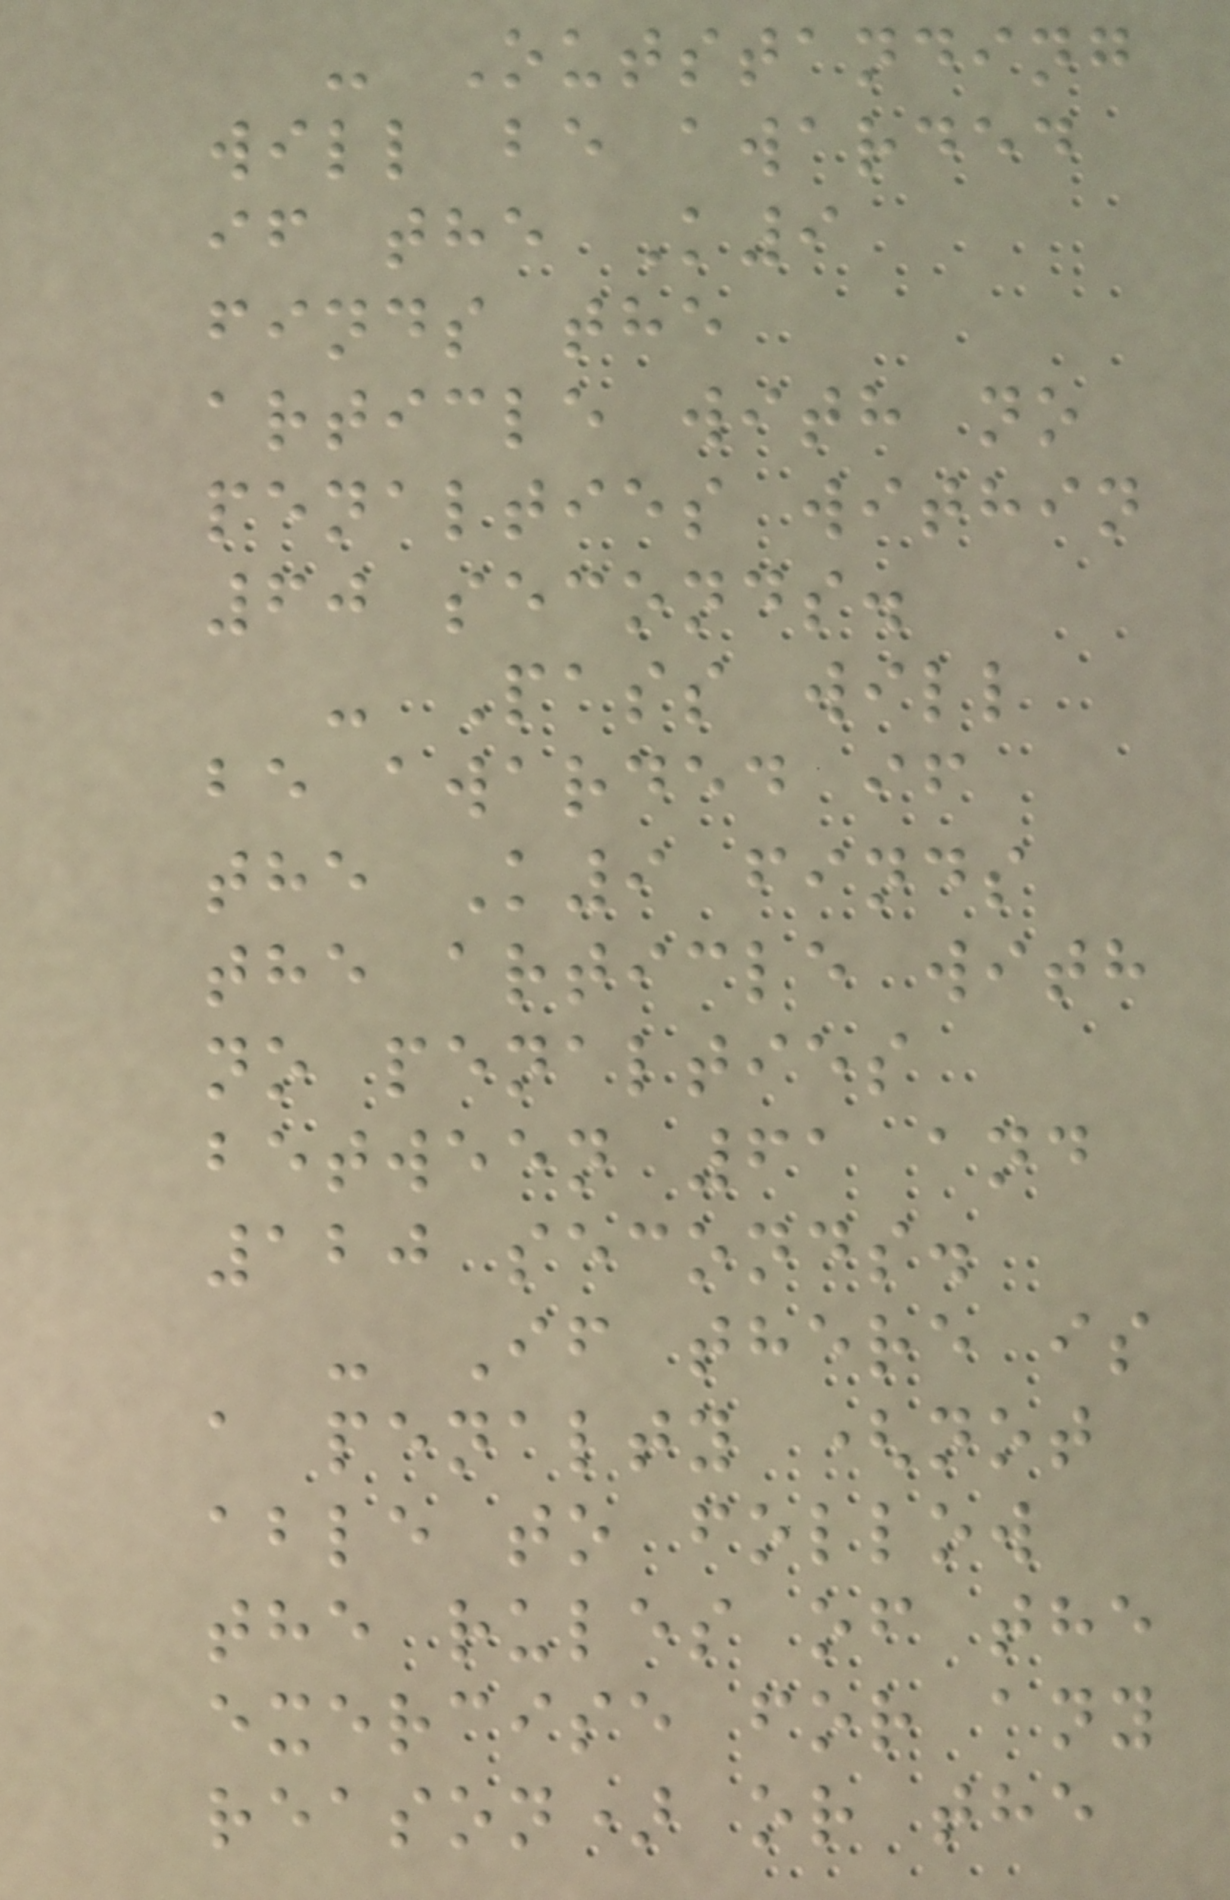- Outstanding
will be awarded
if the K9
finds the
article with no
penalties within
60 seconds.
- Pass will
be awarded if
the K9 finds
the article with
no penalties
between 61 and
120 seconds.
- If there is
a penalty (not
able to follow
the rules of the
exercise for any
reason) or the
